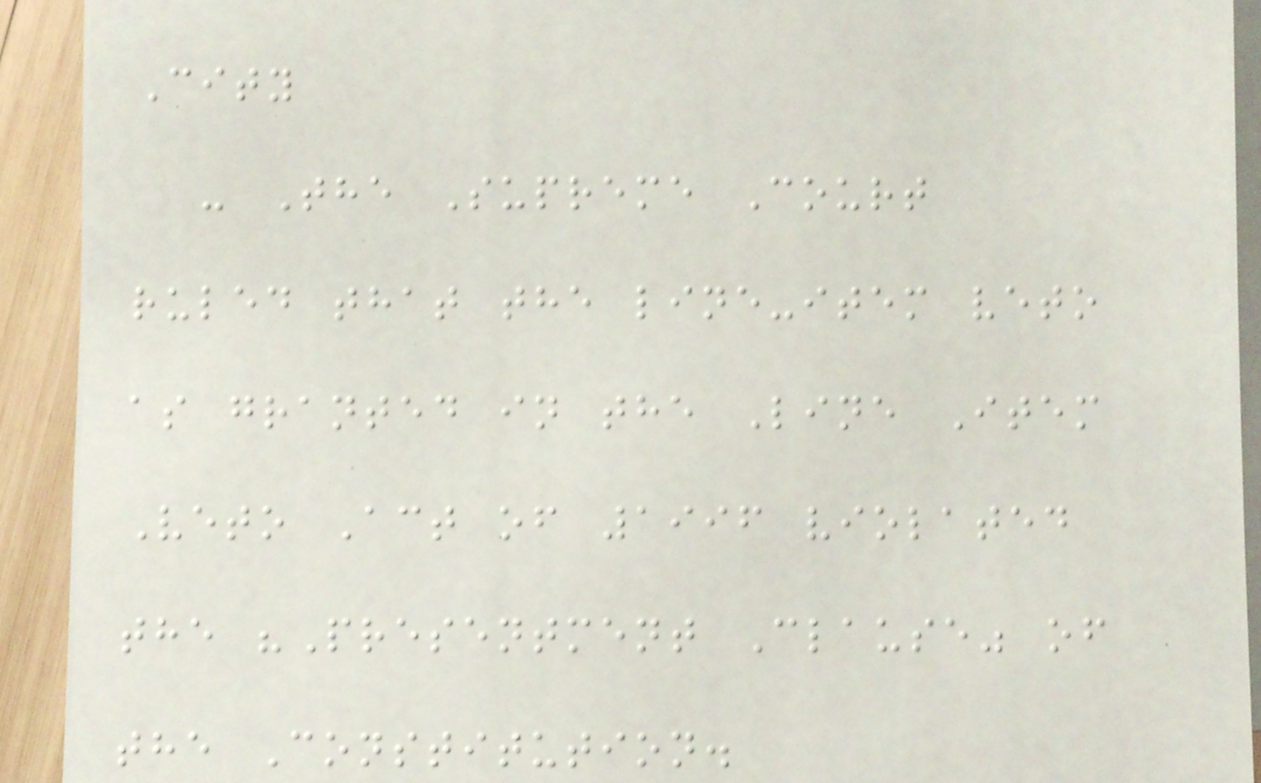City
- The Supreme Court
ruled that the line-item veto
as granted in the Line Item
Veto Act of 1996 violated
the "Presentment Clause" of
the Constitution.
